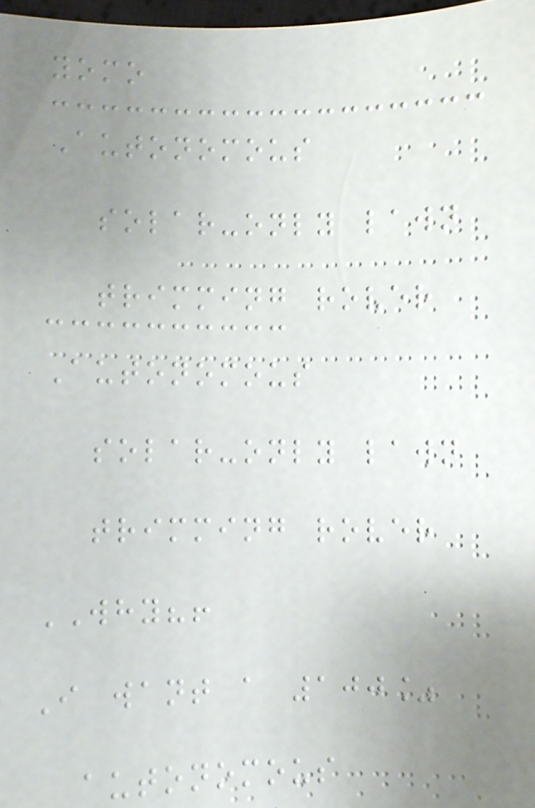yomo
Autonomous
solar-only lawn
trimming rover
Autonomous
solar-only lawn
trimming rover
WHY?!
I want a 100%
autonomous
